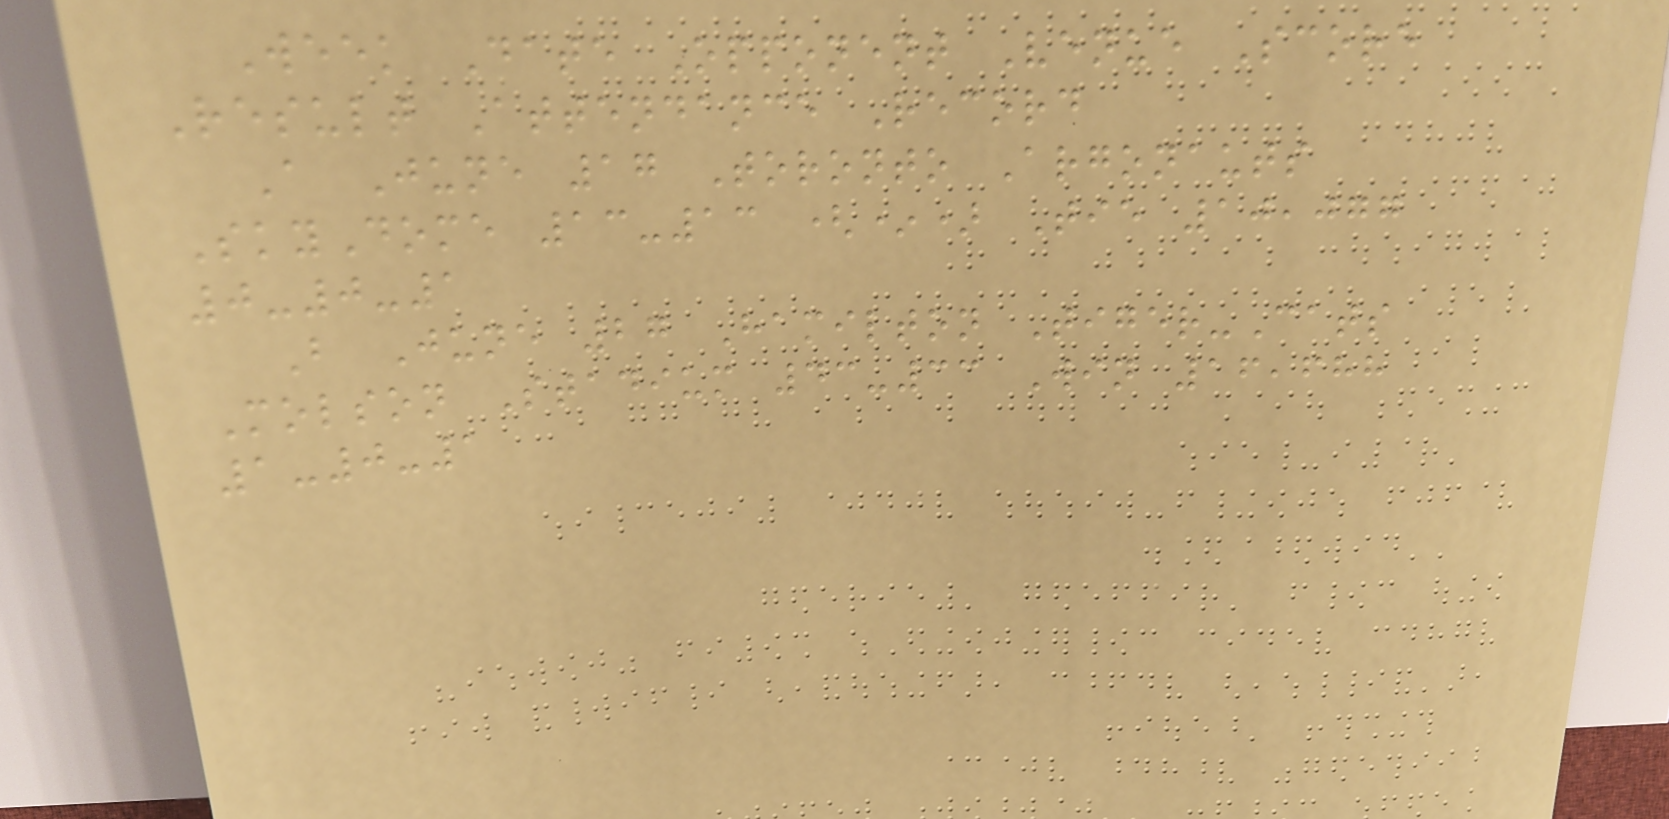Week Date Opponent Venue Score
Result Attendance Record
A June 17 Toronto Argonauts
SkyDome 13-13 (*) Tie 10,077
0-0-1
B June 27 Hamilton Tiger-Cats
Molson Stadium 43-33 Win 16,688
1-0-1
